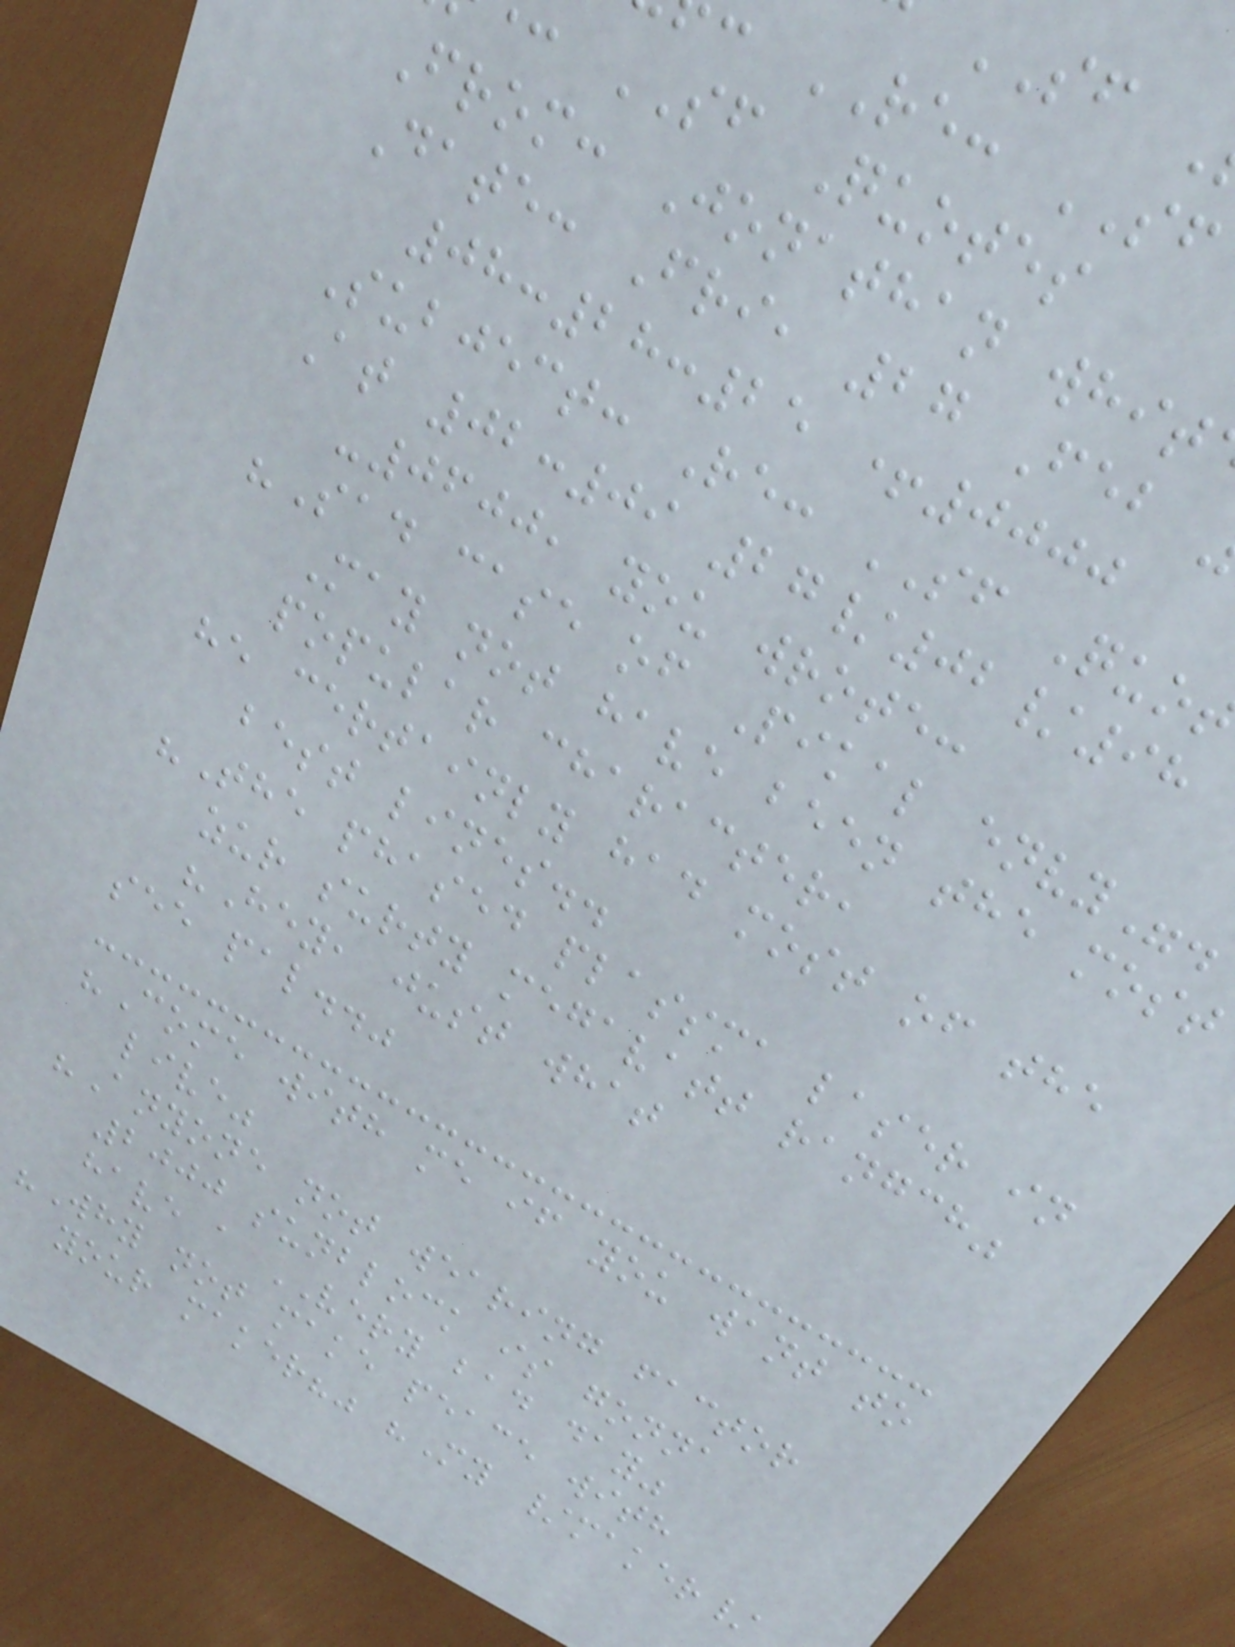RE: SF
SF Quotes
From: Jonathan whit
Date: Fri, 27 Feb
08:28:25 +0000
Subject: Re: SF Quo
At 02:09 27/02/98
-0600, you wrote:
"Sad case of Pikal envy".
May not have been the most
popular character,
he certainly had most of the
best lines..
"The phased plassma laser in
zur surty megavatt rangch"
"Hey, just what
see pal.."
"Come with me if you want to
live"
"Anyone not wearing factor
2000 sunblock is gonna
have a VERY bad day"
"Why not make peace with
your maker?" "My /maker/
